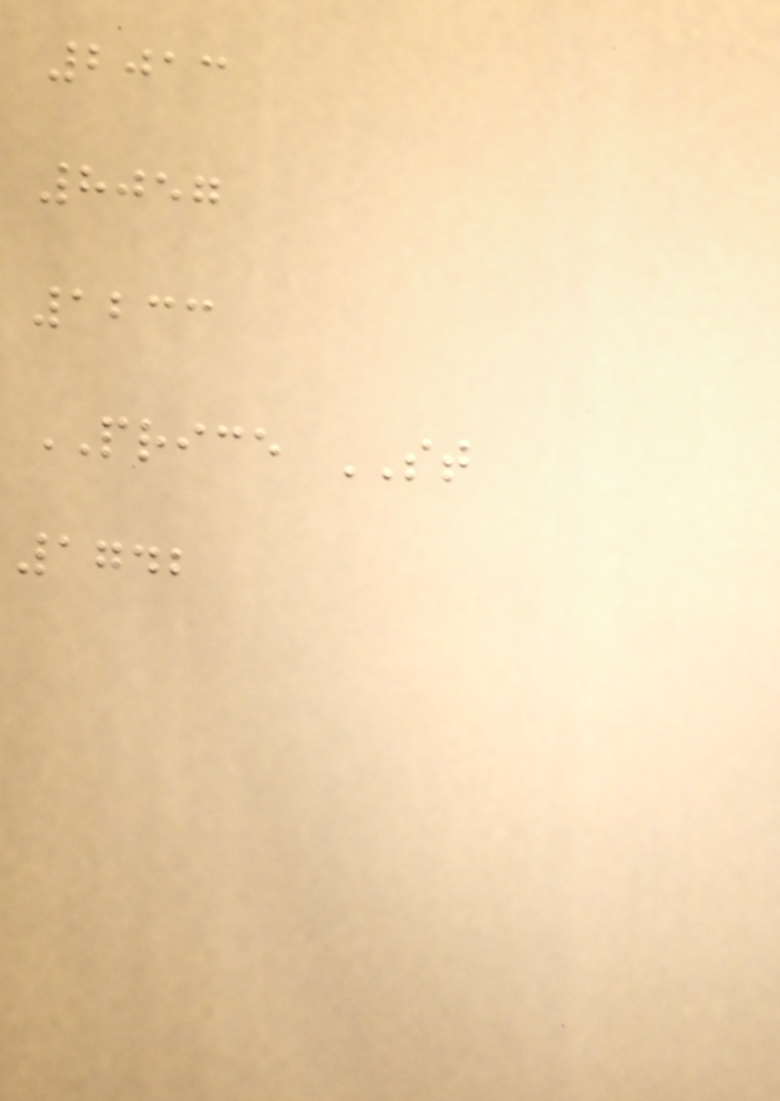2013
8057
1233
PRICE ST
1742
